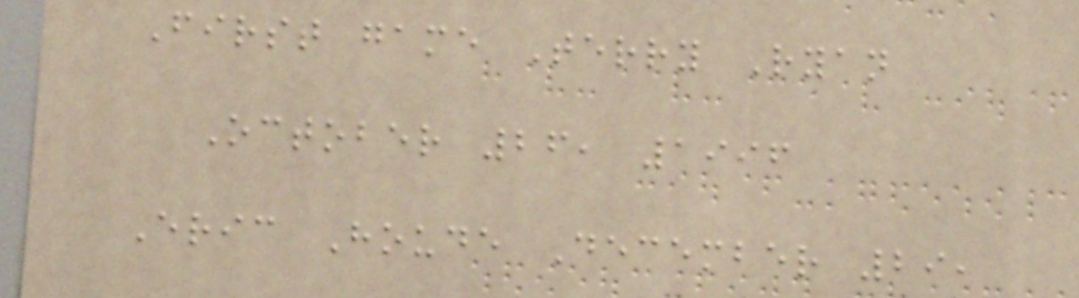First game Terry Ryan
October 26, 1996
Eric Houde December 29,
